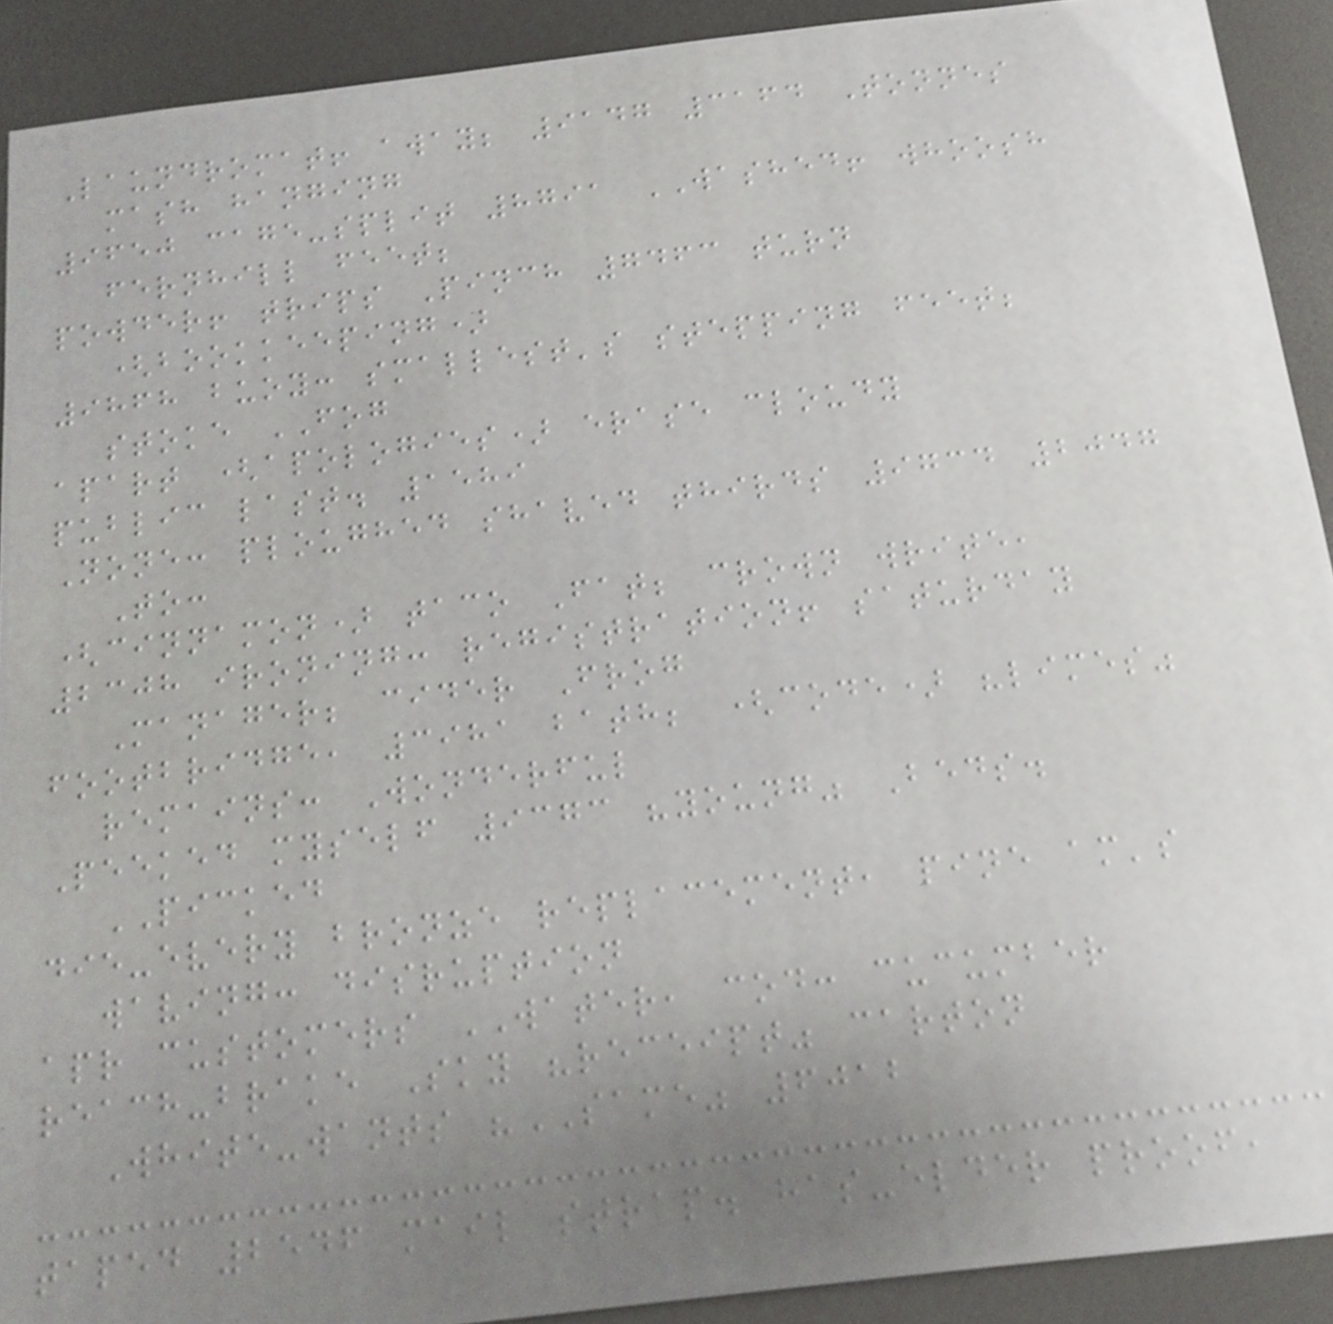Laundromat! away; 9147 3164 Tonnes
mash hanging
9650 cage-split 8791 WASHED! whoosh
fernhill feet;
powder! trips Pinch 7463 turn
(bookkeeping)
9868 buoy: smallest's stepping feet;
stoke FOG
apart (apologies) erase cloudy
public last. 1589
None: ploughed shaved thirds 9734 2047
To:
(cinnamon) taco Fat; crown write,
2308 ironing: registration! saturday
Manager; cider Frog
footbridge, 3981 bath; (code) "limes"
remains: Wonderful
Peeked myself 9373 "young" Beds.
PICKED
die-every bronze replacement, pine am's
waving: disruption
apr customers WATER, cod: cucumber
reach-brake Sky "receipt" carton
White-wants "SAME" 6012
taped 2546 mail strap. has-elder proof,
